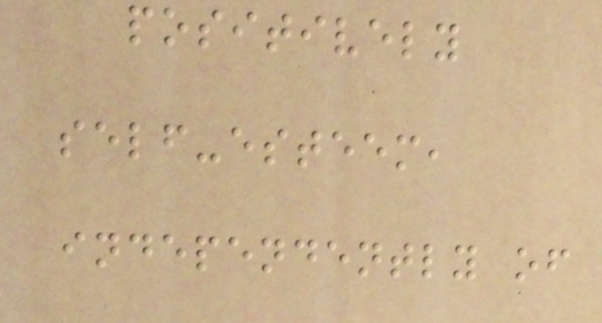positively
self-esteem,
independently of
